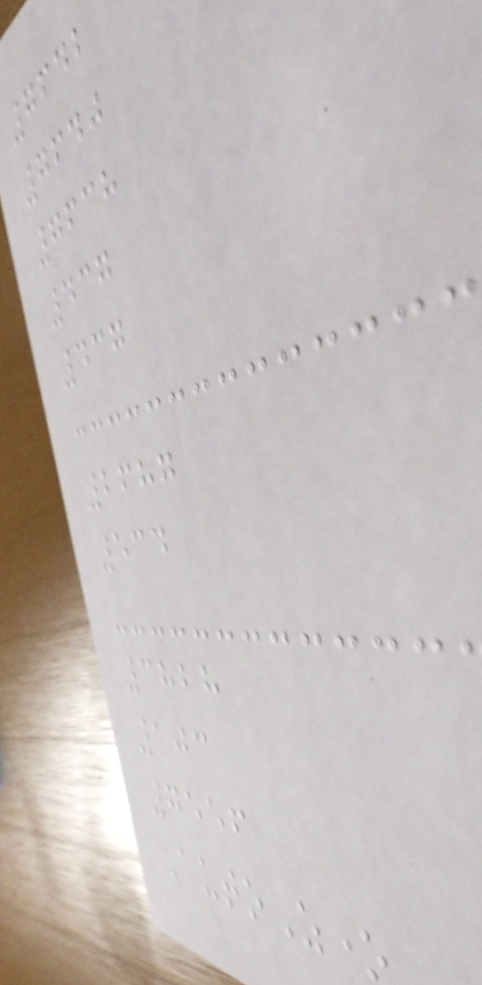7642
7640
7638
437
437
2687
534
3828
103
7556
AutoZone
